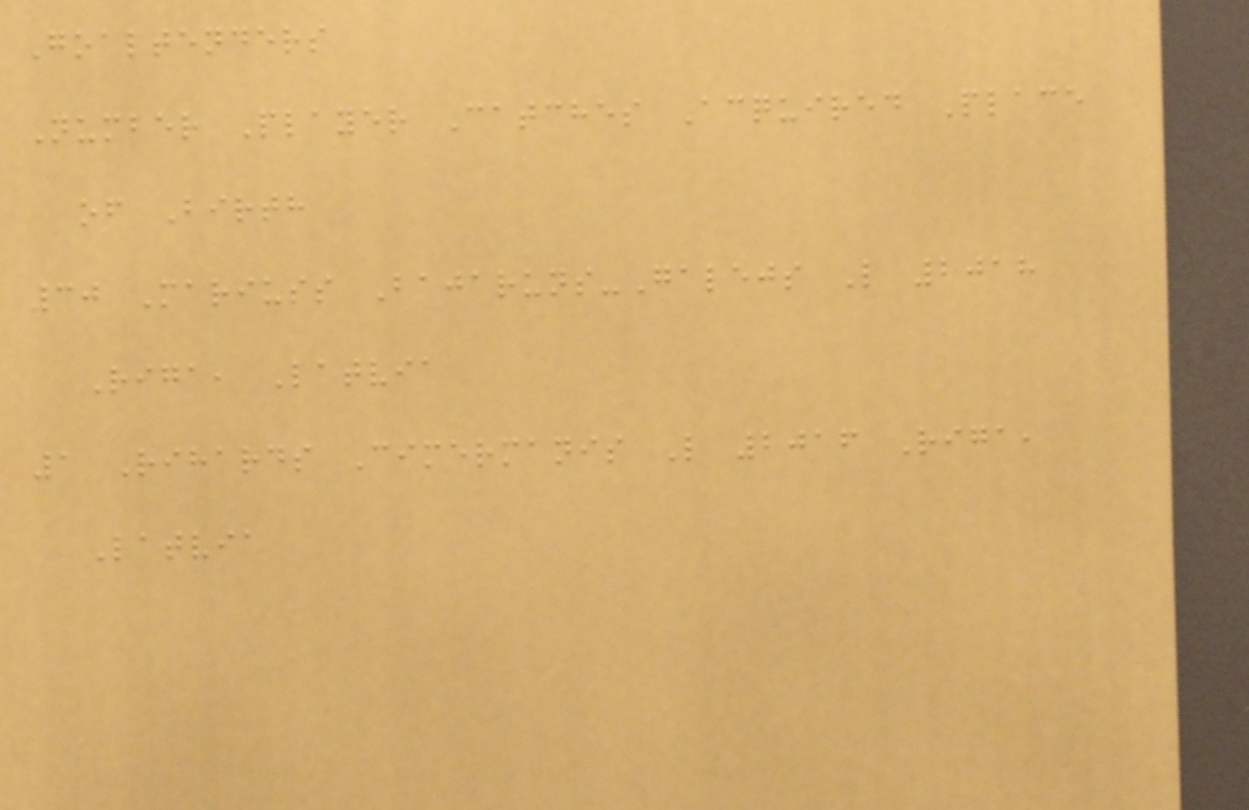Goaltenders
Number Player Catches Acquired Place
of Birth
30 Mariuss Bajaruns-Galejs L 2018
Riga, Latvia
1 Rihards Cimermanis L 2016 Riga,
Latvia
